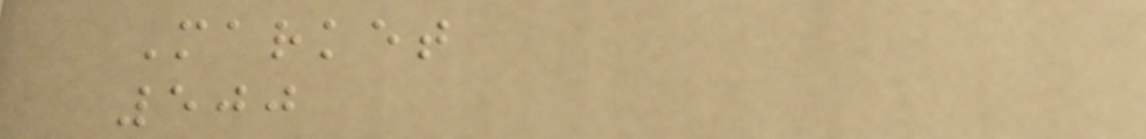Market
500
